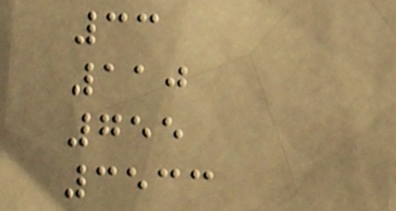33
110
755
3533
